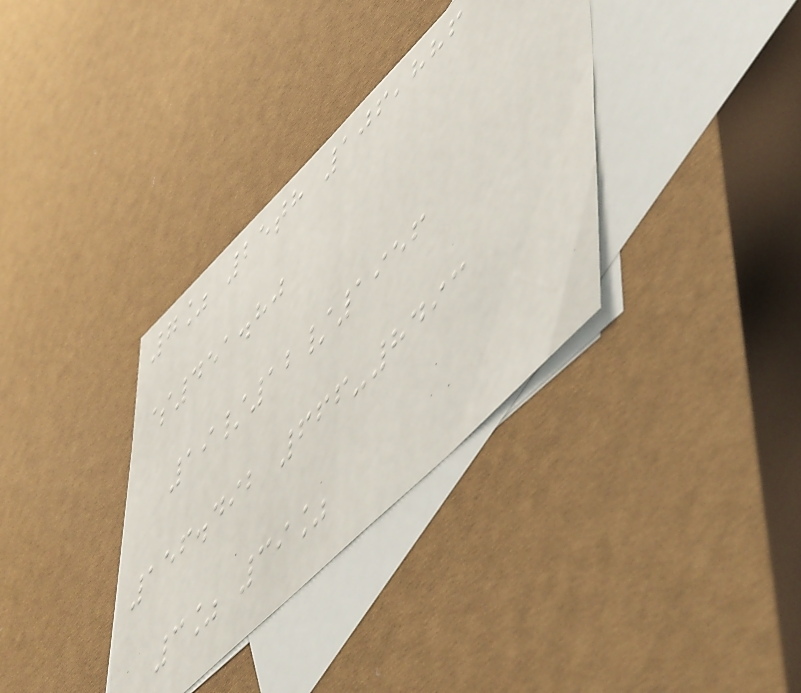7% 25th 106,886
$451.80
19/12/1956
156.492 666-8493
3% 39%
